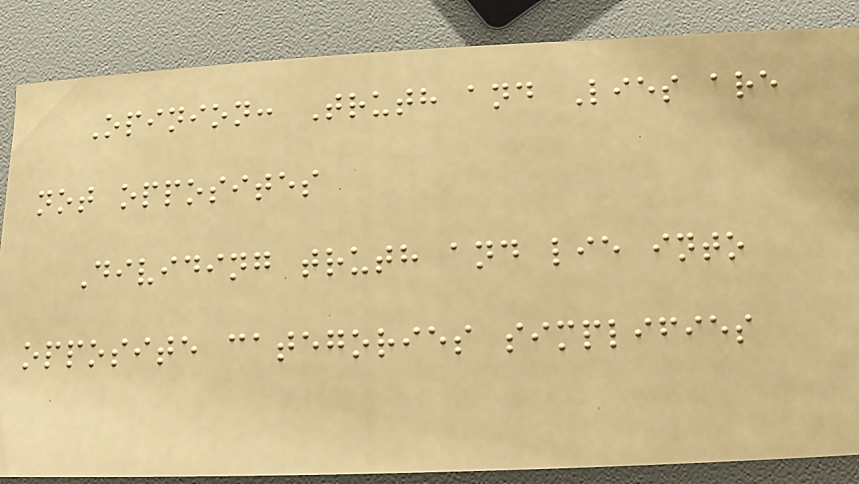Opinion: Truth and Lies are
not opposites
Dividing truth and lie into
opposite categories simplifies
